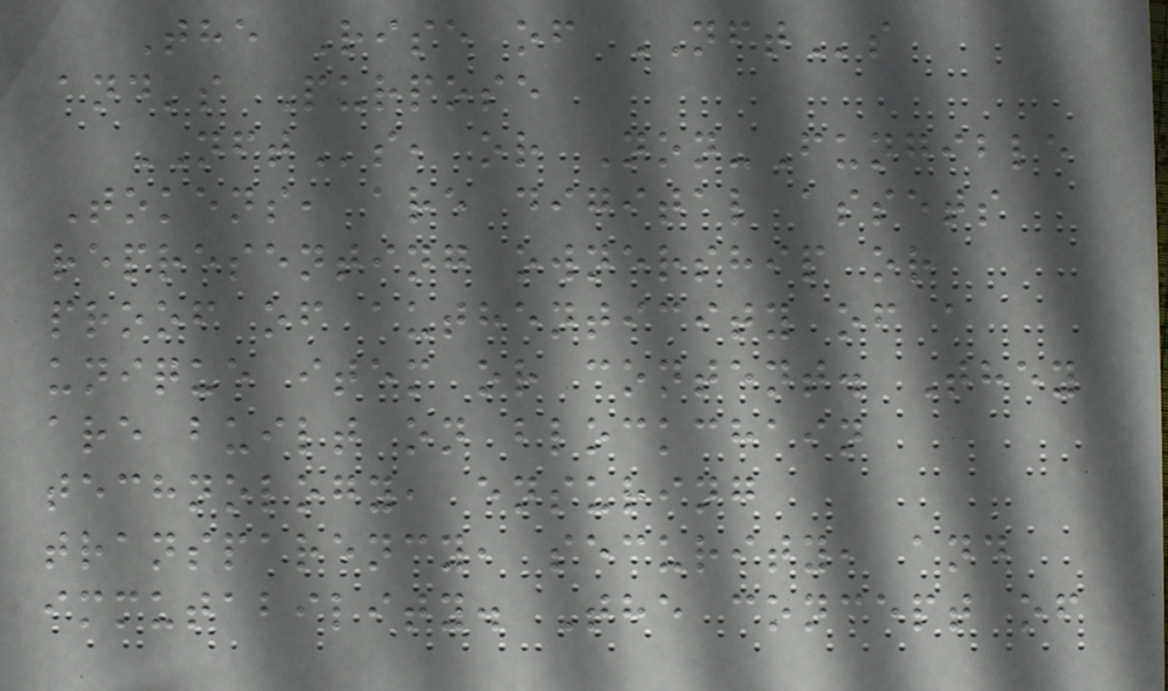The Rise of NFTs
and's Purpose
NFTs, or Non-Fungible
Tokens, are digital assets
representing ownership or
proof of authenticity of a
unique item or content. They
are built on blockchain
technology, ensuring
transparency, security, and
immutability. The concept of
